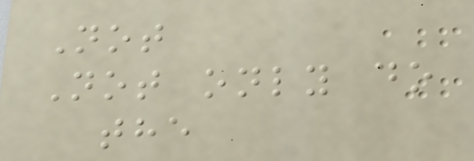Not
Not only do
the
